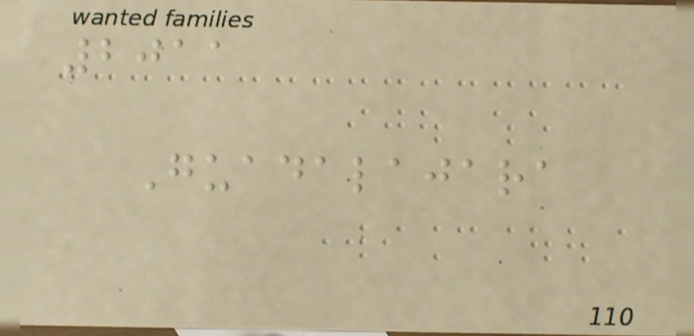2011
Guadalajara
